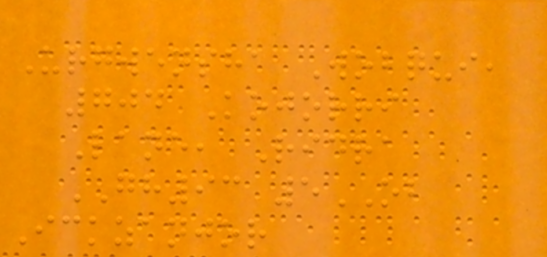Urgwensha Wobqui,
704 Kojorri
Lane, Ridra
GH93 5OB
Ickzanjor
